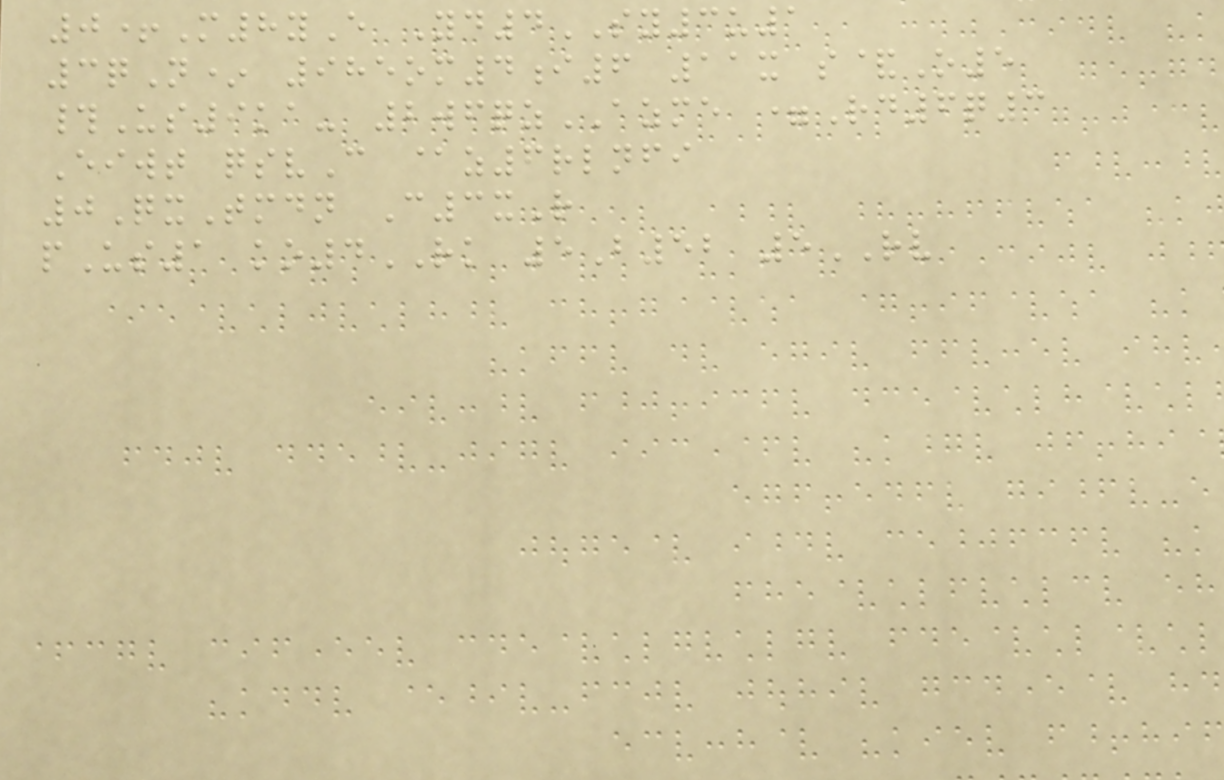0+M8yE Yd4SY3u1
3qN* 985om4i6 11x s&O5
#Us9ka- 2wfqzAZME =Rd6q3
Eiwt qsvC @z6rlnfi
0QxTmdn C3xR
pUs1 ko4RK 5B52 5RV
